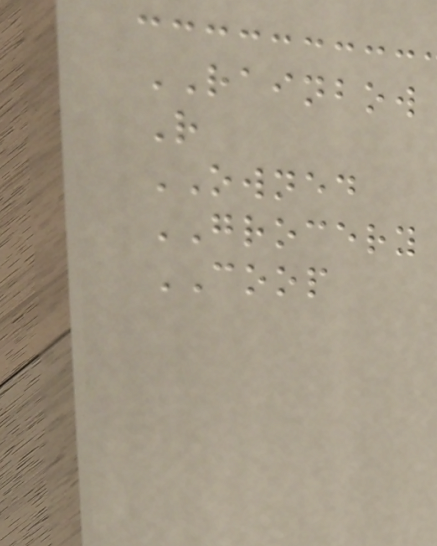RAINBOW
R
OWNED
GROCERY
COOP
